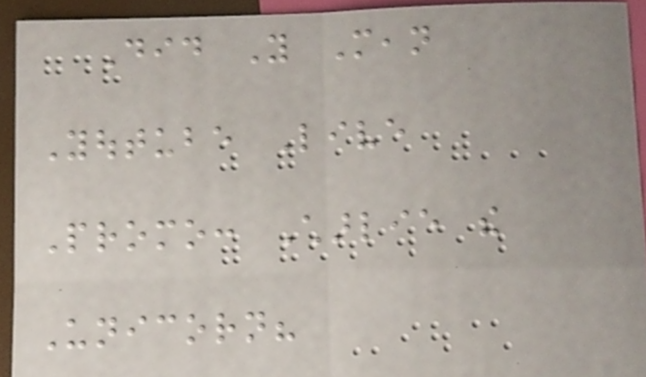Did You Mean
Youtube Live
Promo: Charlie the
Unicorn?
